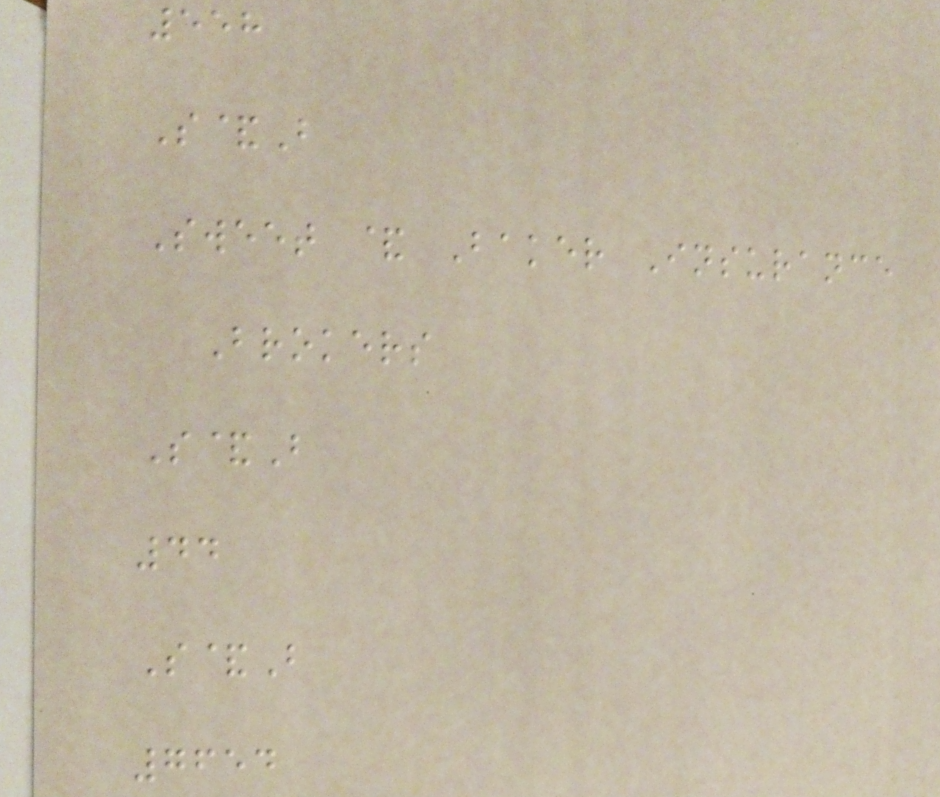558
S&B
Sweet & Baker Insurance
Brokers
S&B
44
S&B
7654
